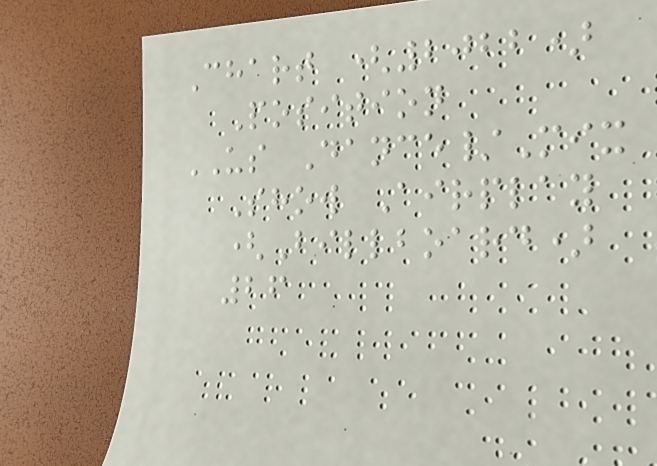Chart (2022)
Position
US Dance/Mix
Show Airplay
(Billboard)
26
